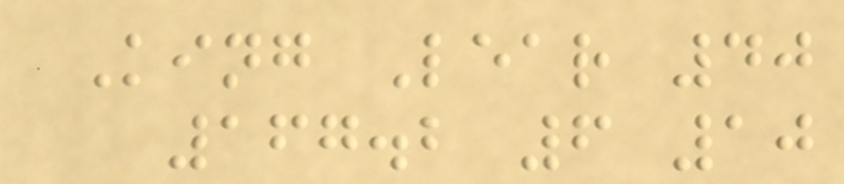King Lear 40
167.2 6 10
